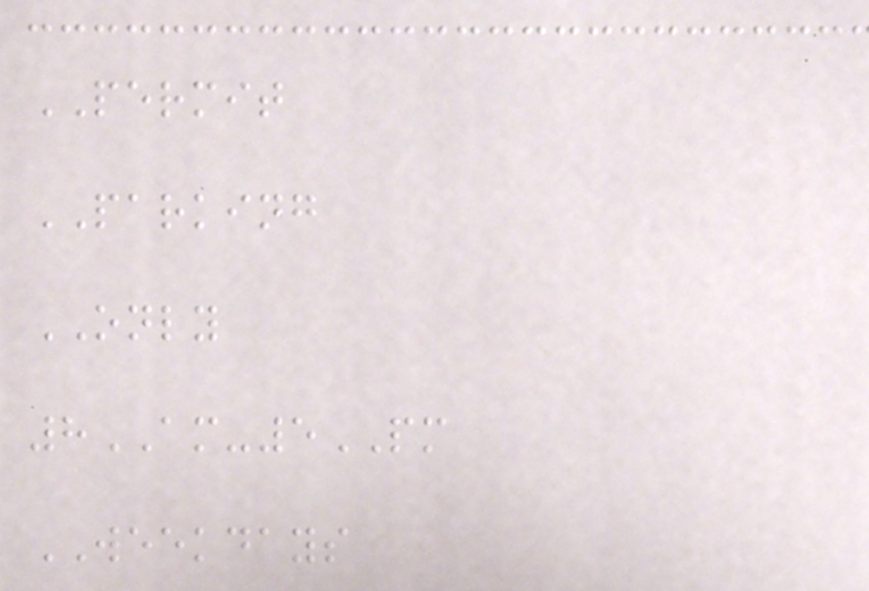PERMIT
PARKING
ONLY
8AM-5PM
WEEKDAYS
